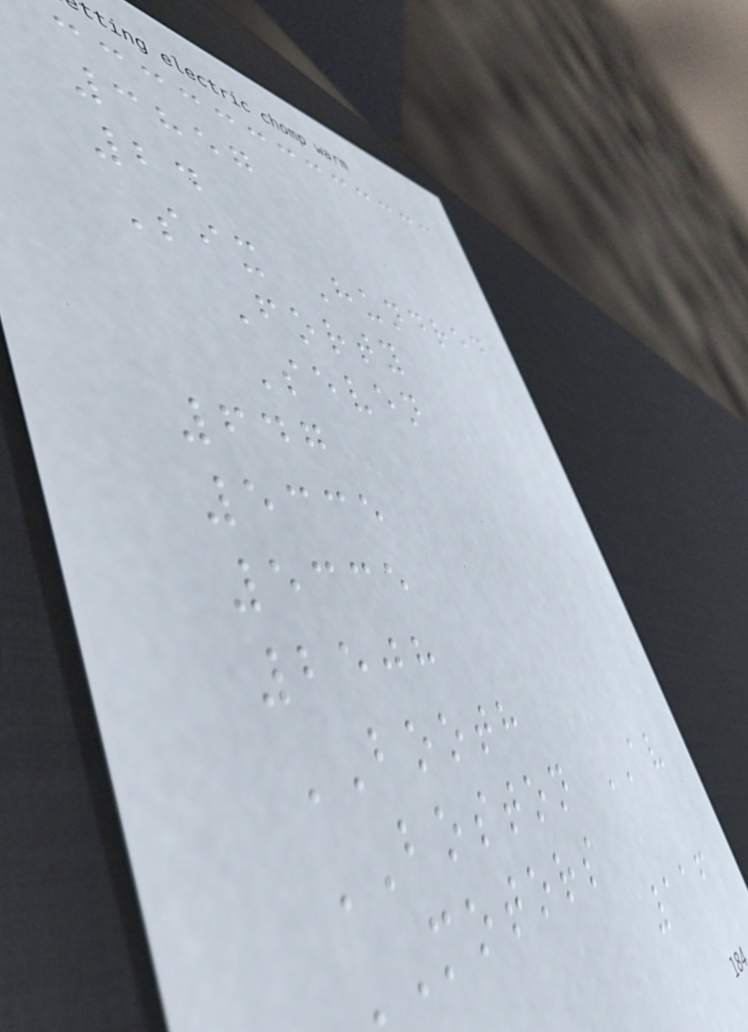3857
24
Six Hundred
Forty
Seven
647
5335
5335
2508
BOOTH
BOSTON AV
MOTORS
116
